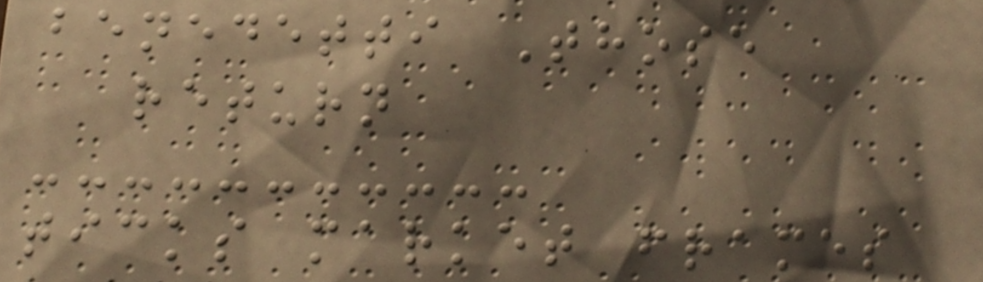benedetti Those
return
ticks market frames
